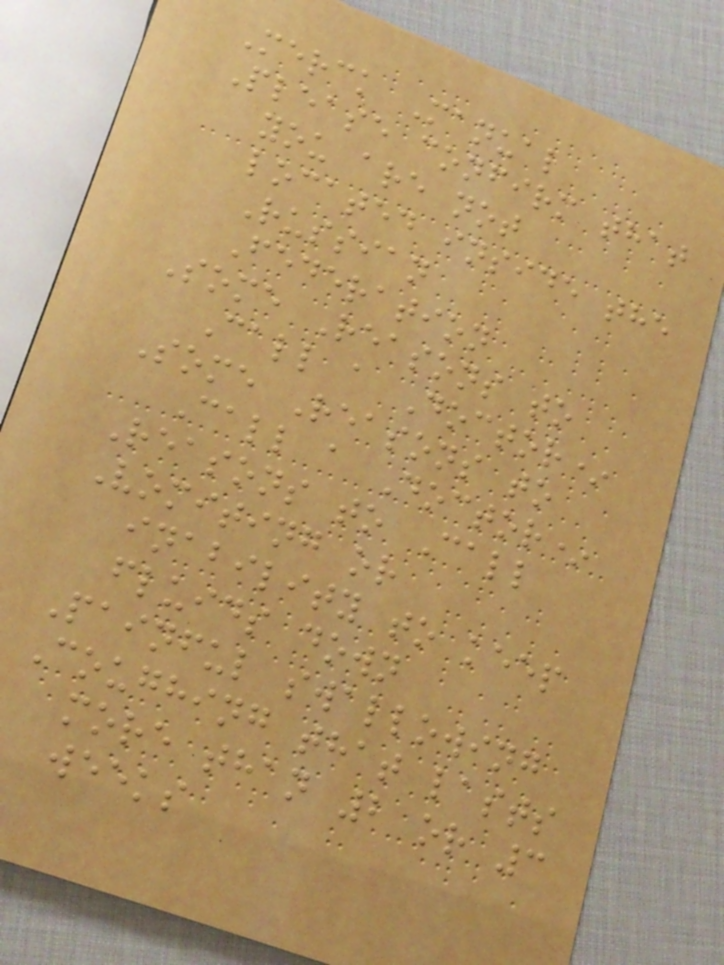Merck Manual
Please confirm that
you are not
located inside the
Russian
Federation
Some Reasons to
Call a Doctor*
Some Reasons to
Call a Doctor*
Reasons to Call
Vomiting or
inability to keep
fluids down
Painful swallowing
Coughing that lasts
more than 2 or 3
weeks
